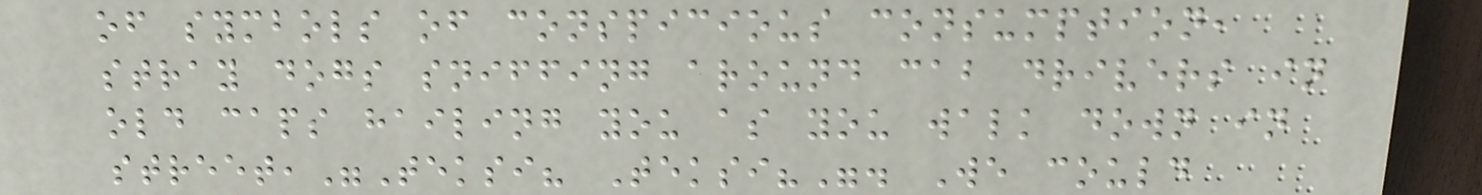of symbols of conspicious consumption,
stray dogs sniffing around cab drivers in
old caps hailing you as you walk down in
street,"Teksi? Teksi?". We could
